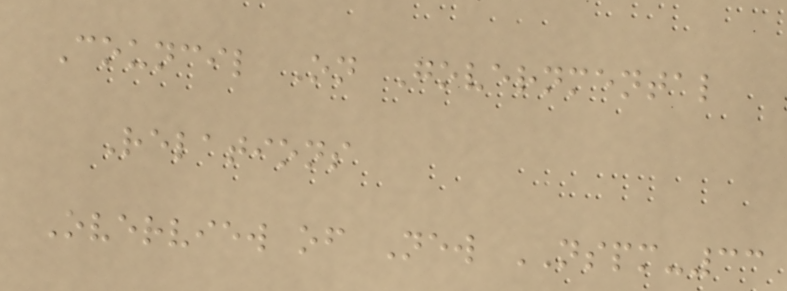Council On Governmental
Relations
Overview of New NSPM-33
